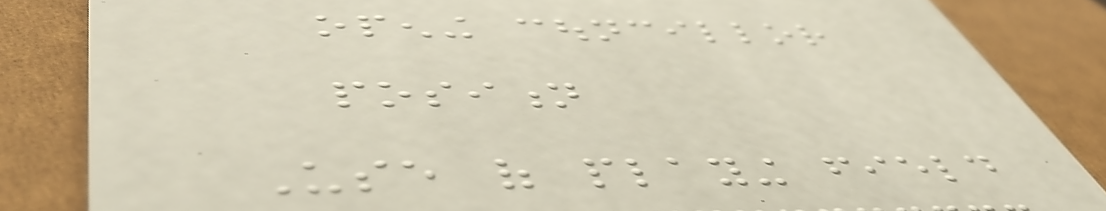opening councillor
position
Use of playing field
